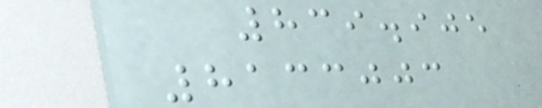839.905
8133003
